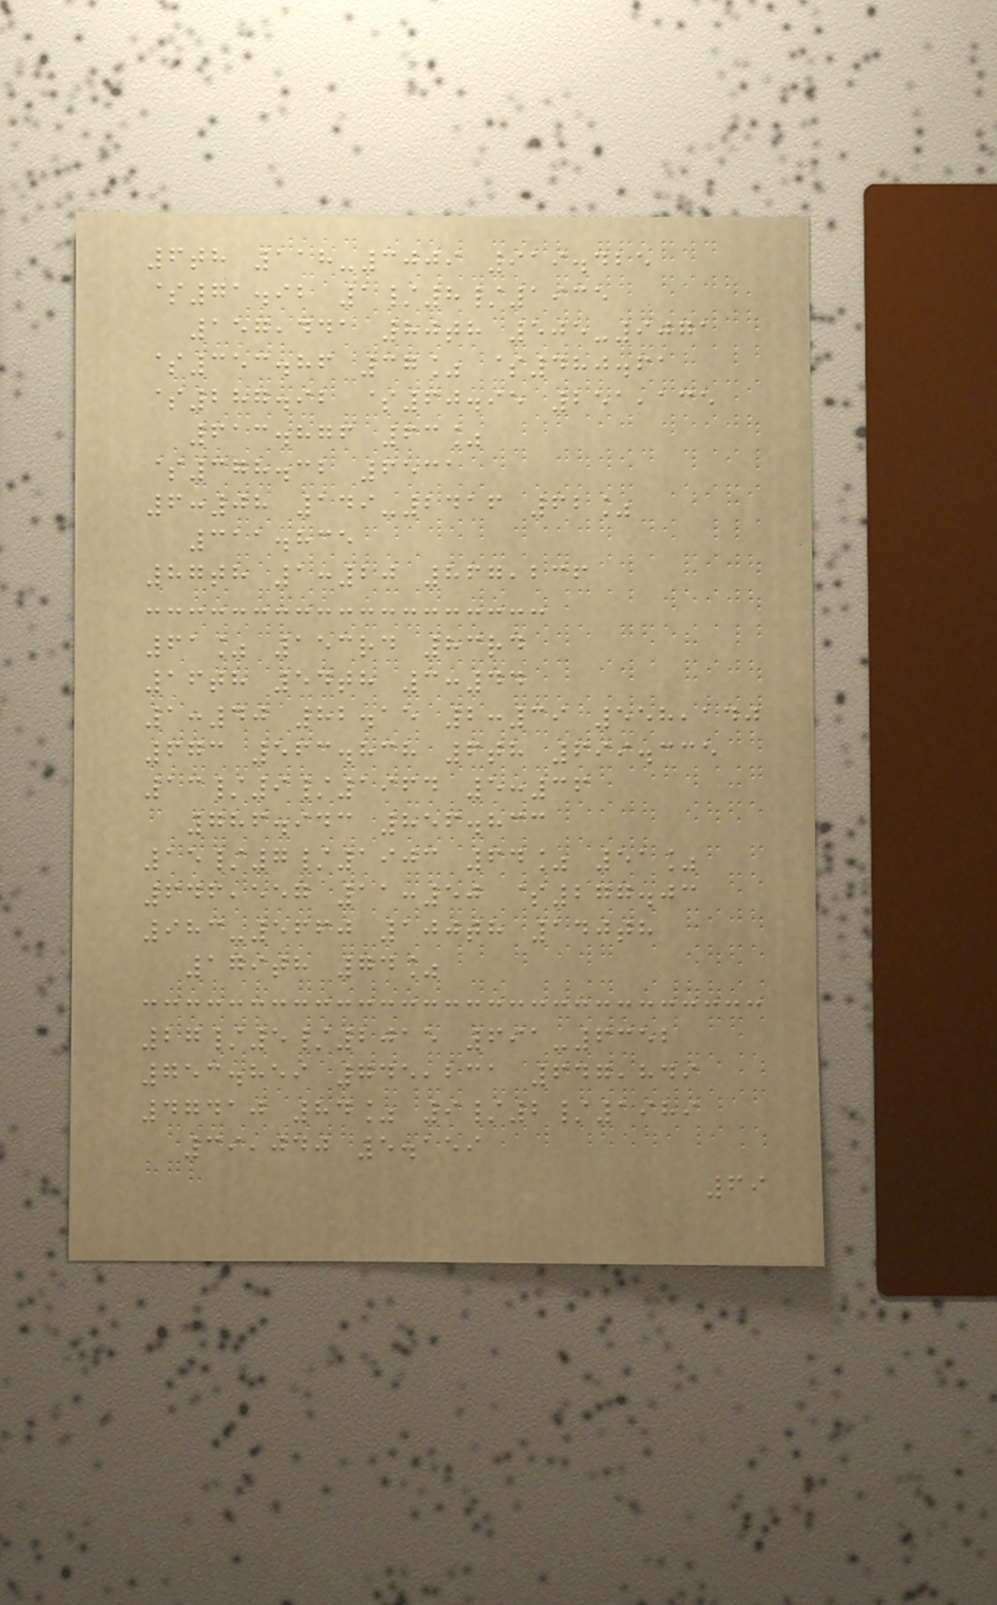6th 118-3009 919.425
$71.92 1/8/1935
157,441 80th 505-9071
$353.86 37% $480.61
$287.92 $60.95 251,135
613.876 63%
$378.32 6531
6:08 149-2416 62%
311.835
87th 1:20 867,236
61% 153rd 83rd
16th 54th 3:44
1:40 82.15 2:39 558,140
673 563.838 6th 699.335
13/9/1964 5:36
786.943 856.833
15/7/1903 64% 51%
646,557 11:50 $277.03
983-5660 100th 140th
179th 74%
27/5/2015 691-6352
753.859 745,231 647,849
47410 84% 9/2/1989
39,040 5.159
69
